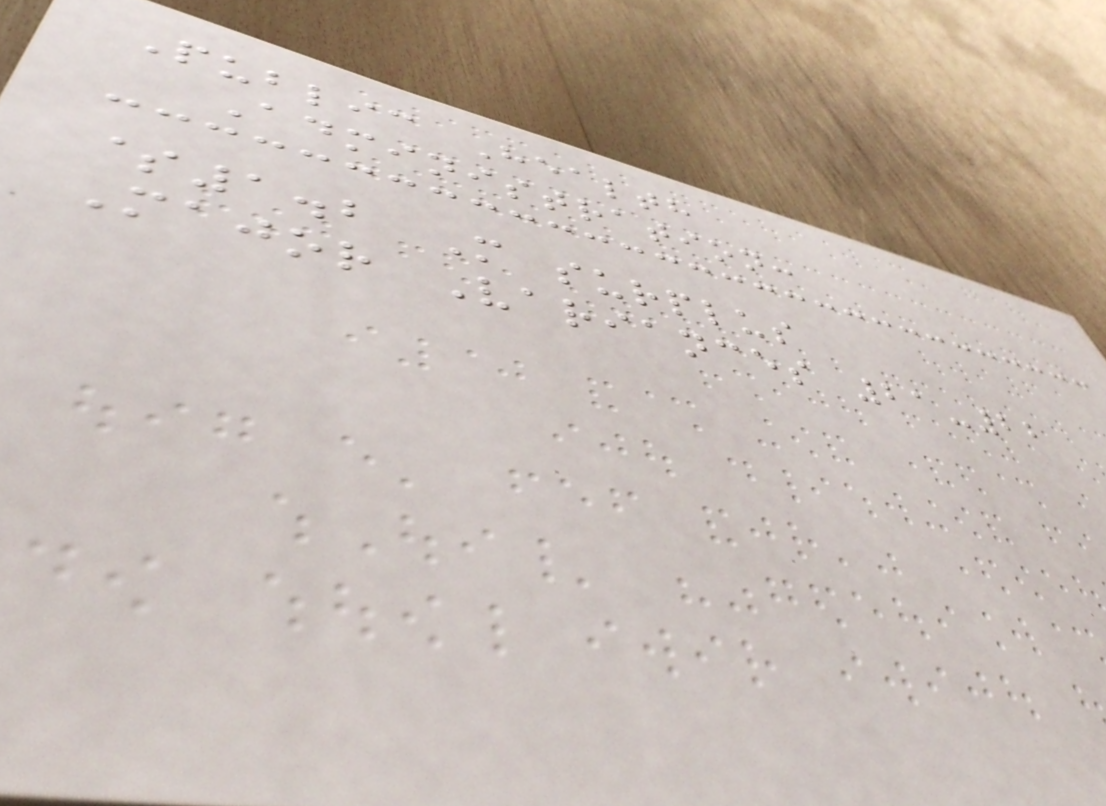Public Health
Administration:
$1.2 M surplus
Major Variances 21-22
